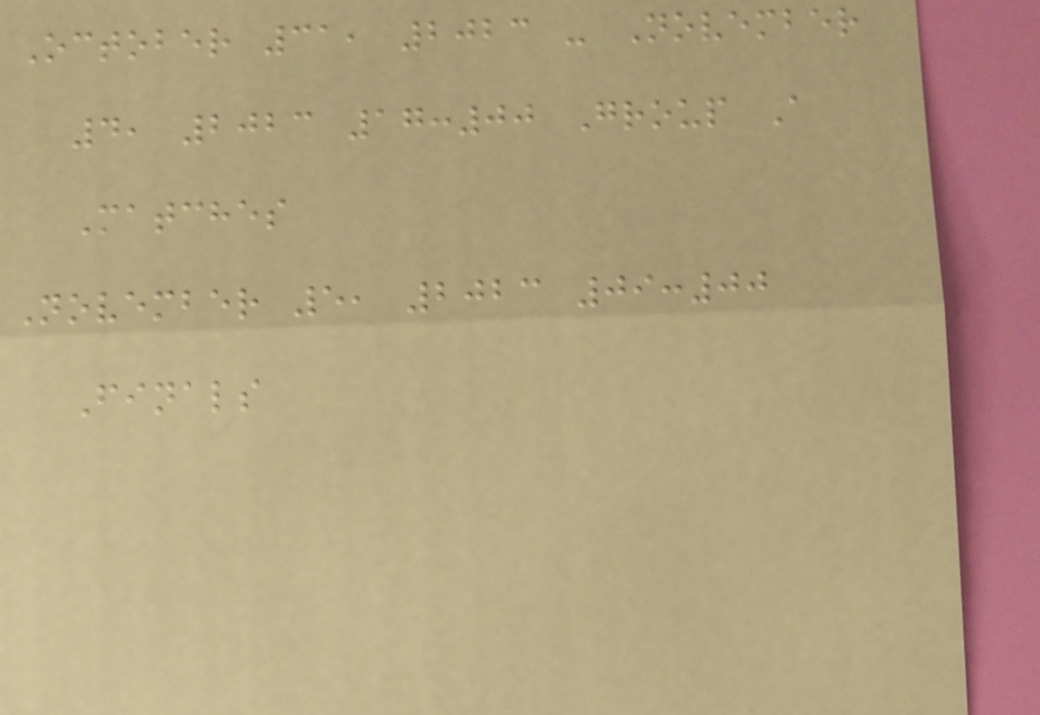October 31, 2023 - November
4, 2023 17:00 Group A
Matches
November 5, 2023 09:00
Finals
